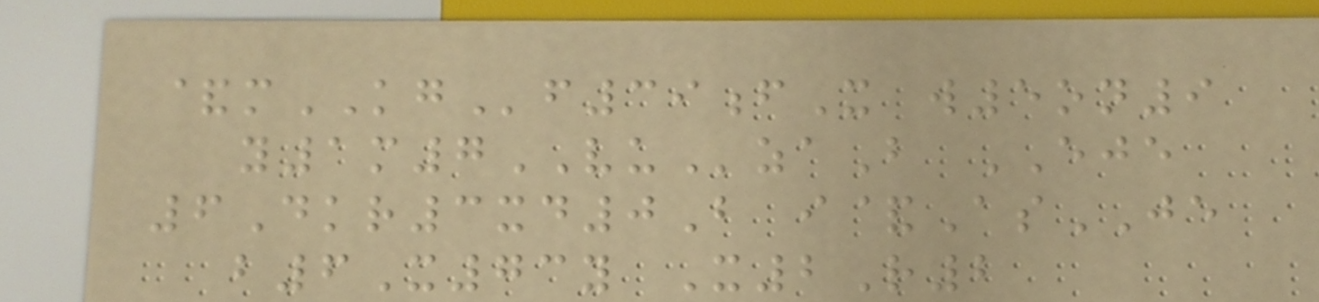&mKGf39fX w5on9
y1m7VUzaB EJE
6Dkr3xd0B i&AsJE
b6X73y X2R2
